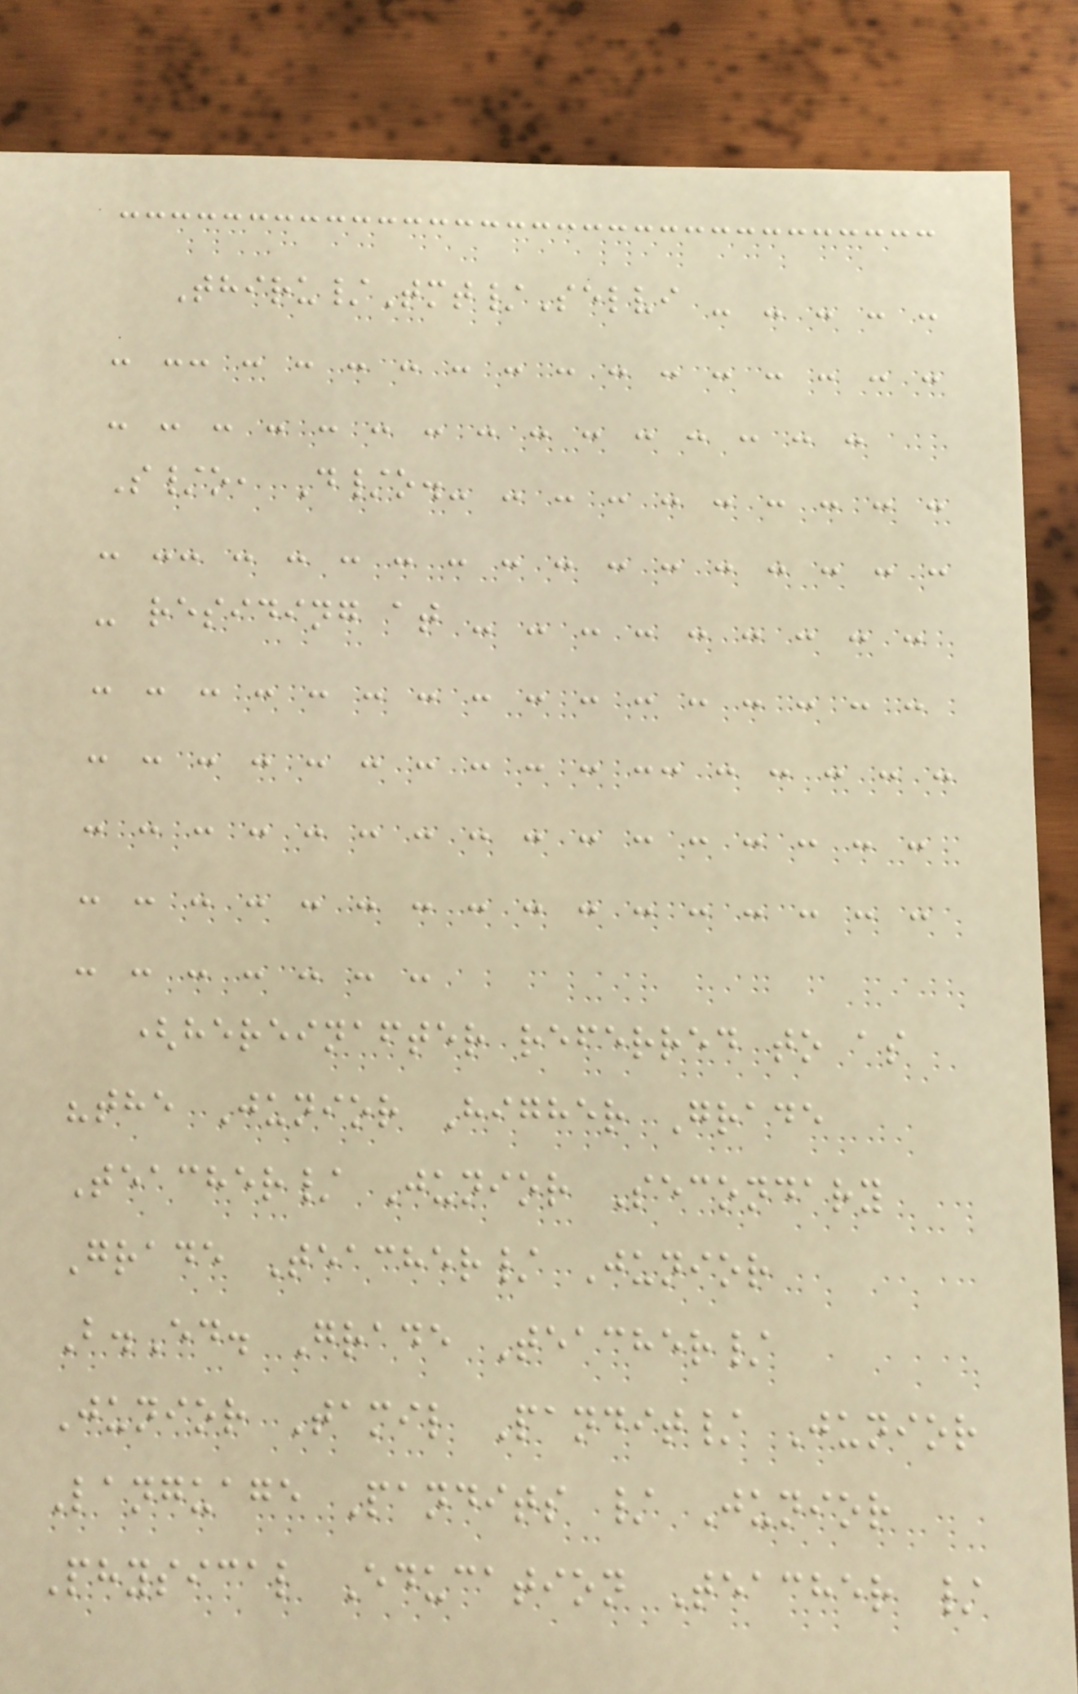Thiru/Tmt/Selvi - - - - -
- -- - - - - - - - - - - - - - -
- - - - - - - - - - - - - - -
S/o, D/o.- - - - - - - - - -
- -- - - - - - - - - - - - - - -
- residing at - - - - - - - - -
- - - - - - - - - - - - - - - -
- - - - - - - - - - -- - - - - -
- - - - - - - - - - - - - - - -
- - - - - - - - - - - - - - - -
- - - - - - -
(hereinafter referred to as
"the Junior Higher Grade
Teacher/ Junior Secondary
Grade Teacher/ Junior
B.Ed. Grade Teacher/
Junior Tamil Pandit/ Junior
Language Pandits / Junior
Physical Education Teacher /
